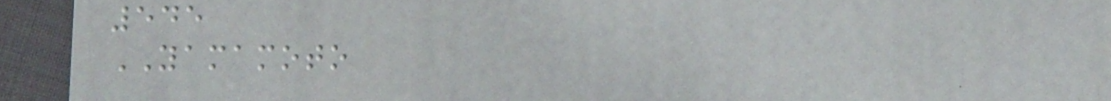545
YAMAMOTO
